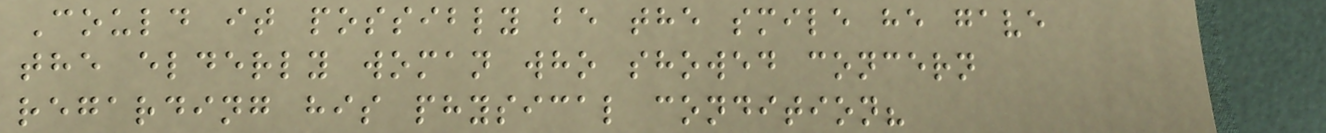Could it possibly be the smile he gave
the elderly woman who showed concern
regarding his physical condition?
